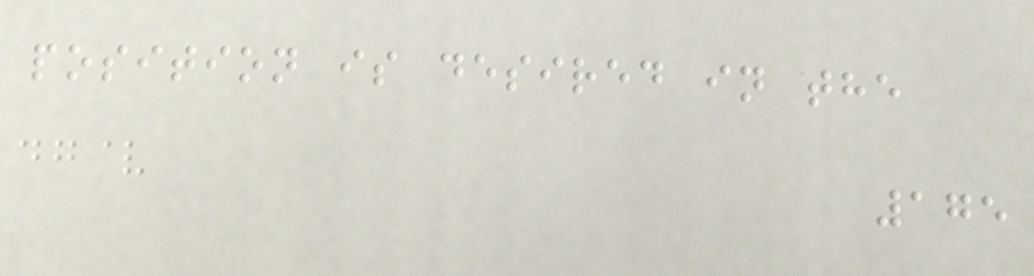position is desired in the
175
